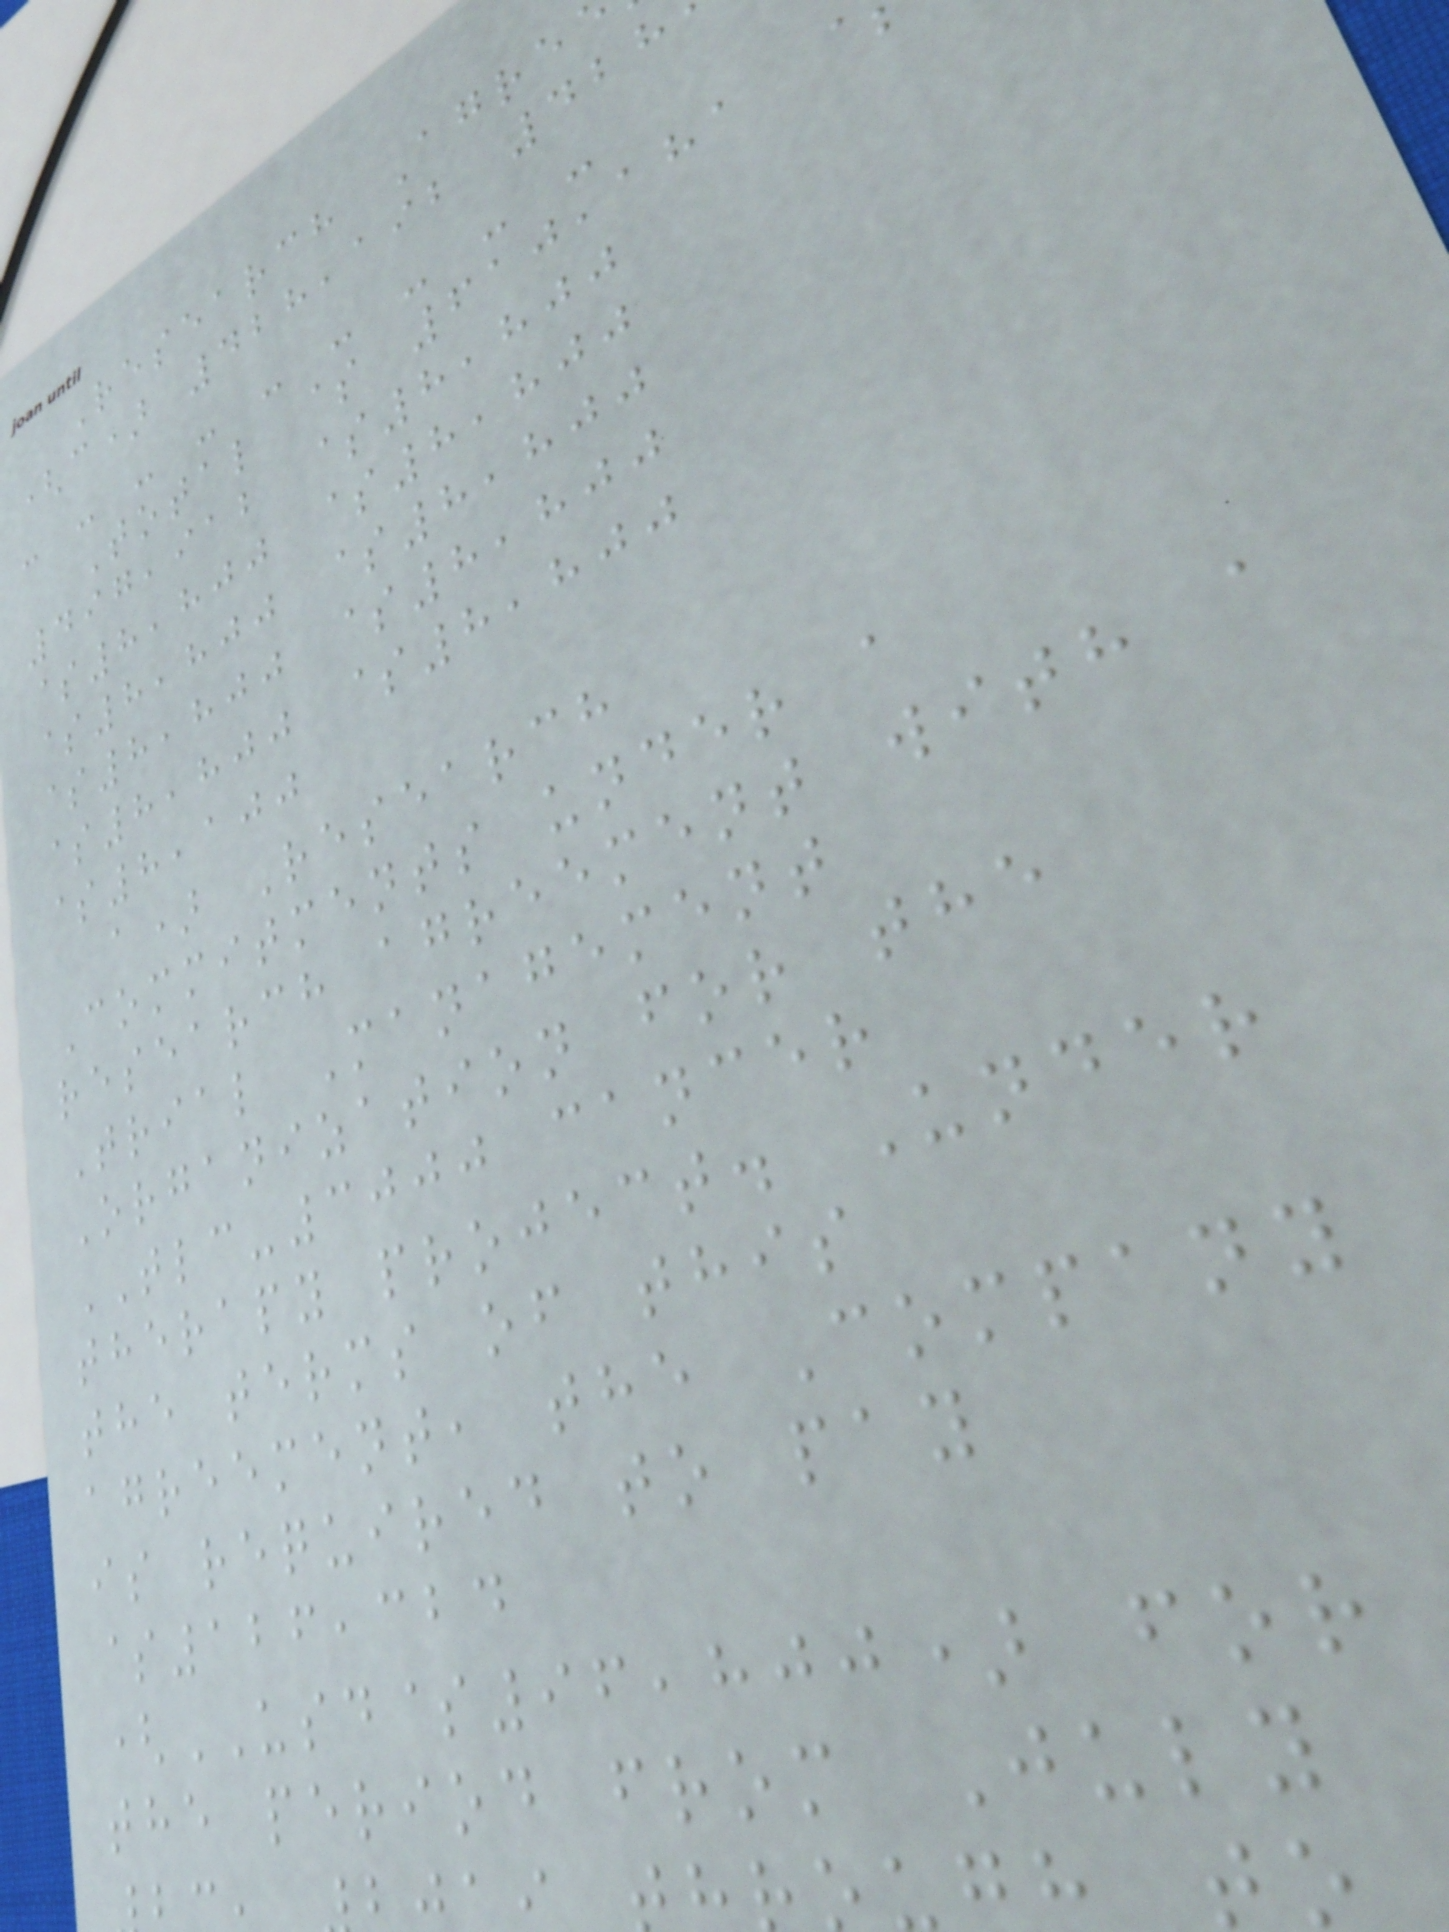Research Agre
(c) 428,192 428
- - - - - - - - -
Total $ 610,181
497,912 $8,800
$8,800 $8,800
$8,800 $8,800
$8,800 $8,800
$8,800 $8,800
$8,100
a) Research
Commitments under a
research agreement with a
Trial Management
Organization for the
TLC-3000 cancer
therapy project. Under
the terms of this
agreement, the Company
is required to pay
$126,324
(USD$96,800) for
the period from July
